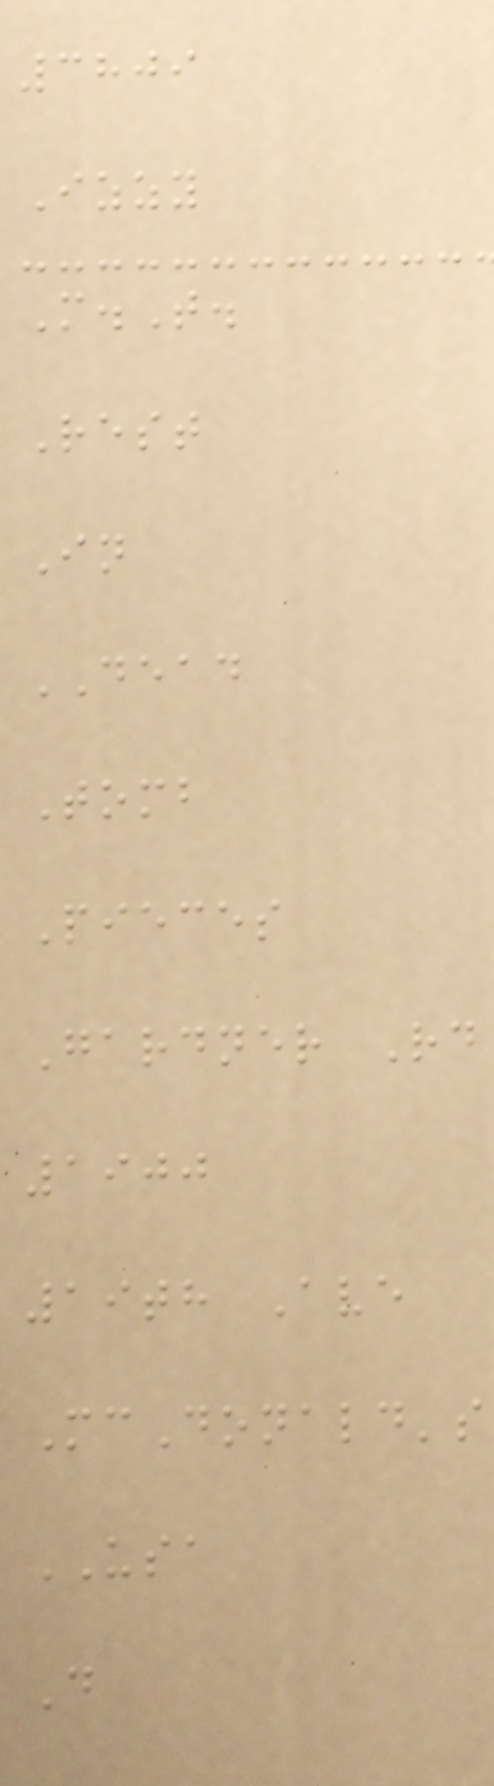3809
Izzy
M.T.
Rest
In
DEAD
Tomb
Pieces
Gardner Rd
1900
19th Ave
McDonald's
USA
D
